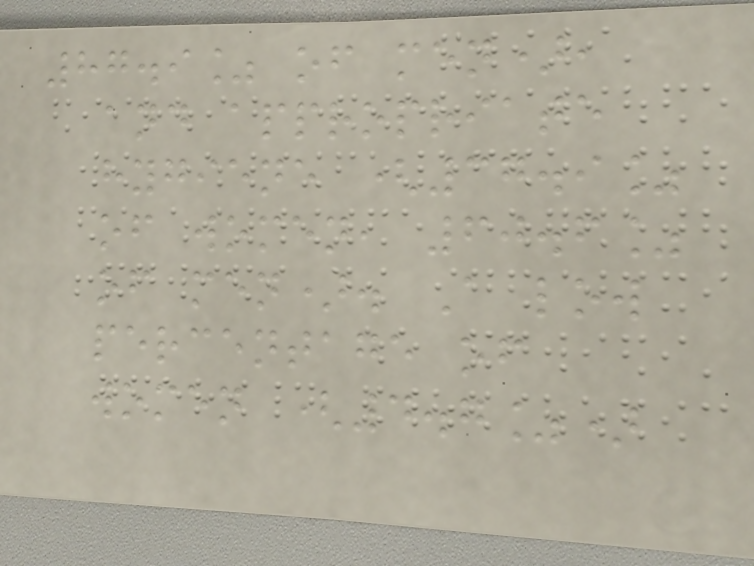87.9% of men),
and appropriate
hygiene (37.9%
of women, 60.6%
of men). A low
percentage of
women (4.7%)
